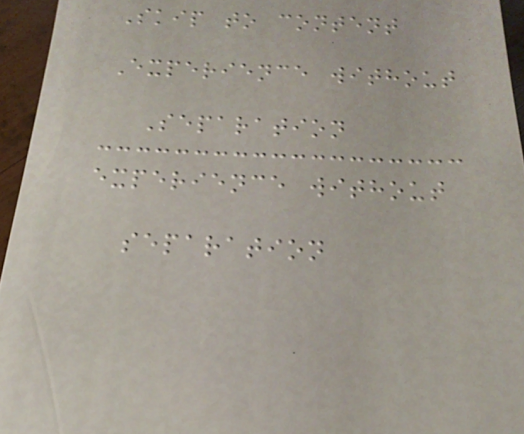Skip to content
Experience without
Separation
experience without
separation
